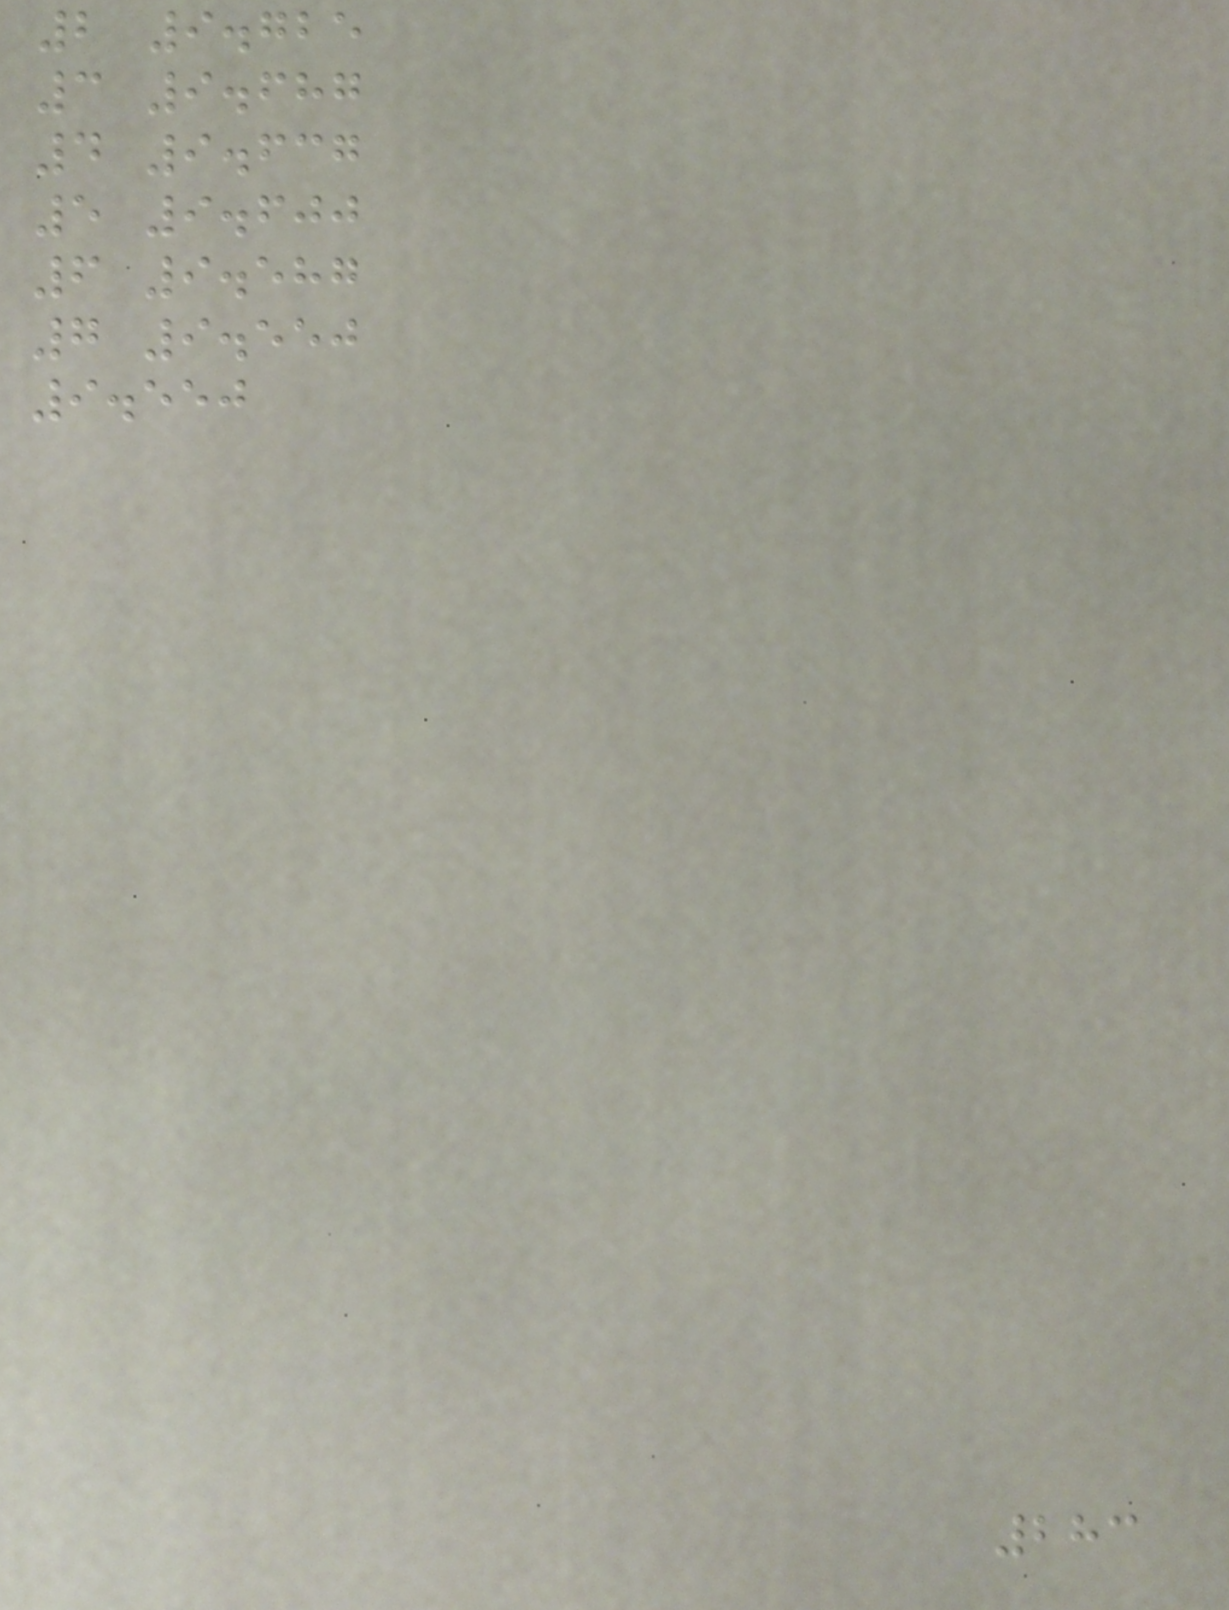2 9.725
3 9.687
4 9.637
5 9.600
6 9.587
7 9.550
9.550
283
